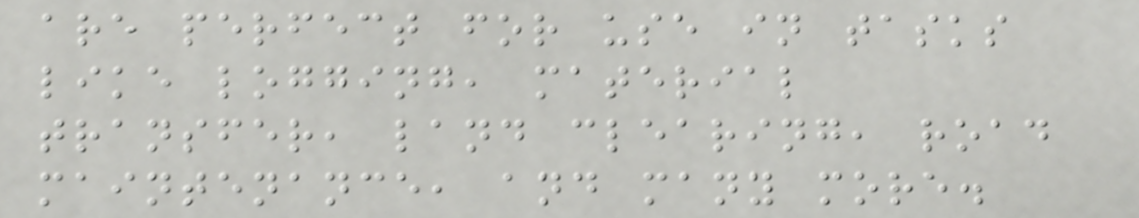are perfect for use in tasks
like logging, material
transfer, land clearing, road
maintenance, and many more.
